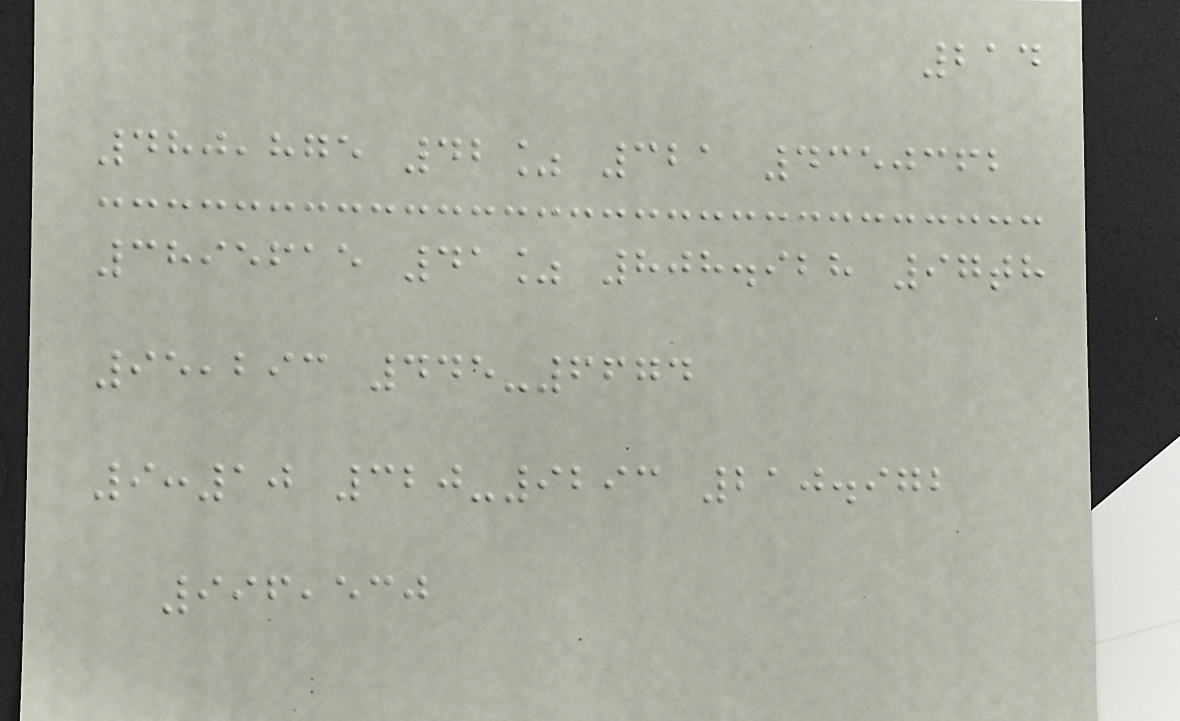214
480,875 42% 321 4350362
3895615 41% 808.928 97th
95,293 445-6674
9:10 320-9293 210.972
996,530
